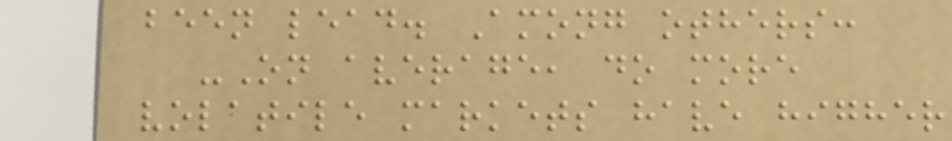been lead. Among others:
-On average, do more
volatile markets have higher
